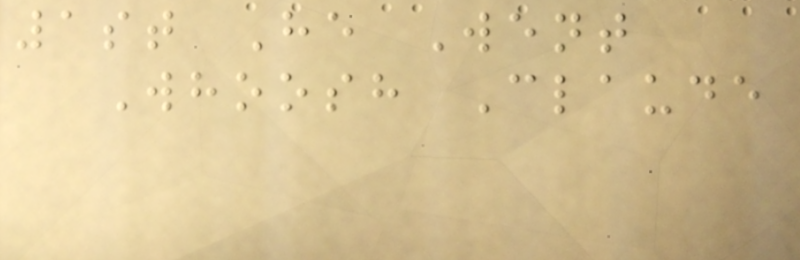1st He Went
Whoosh Claude
